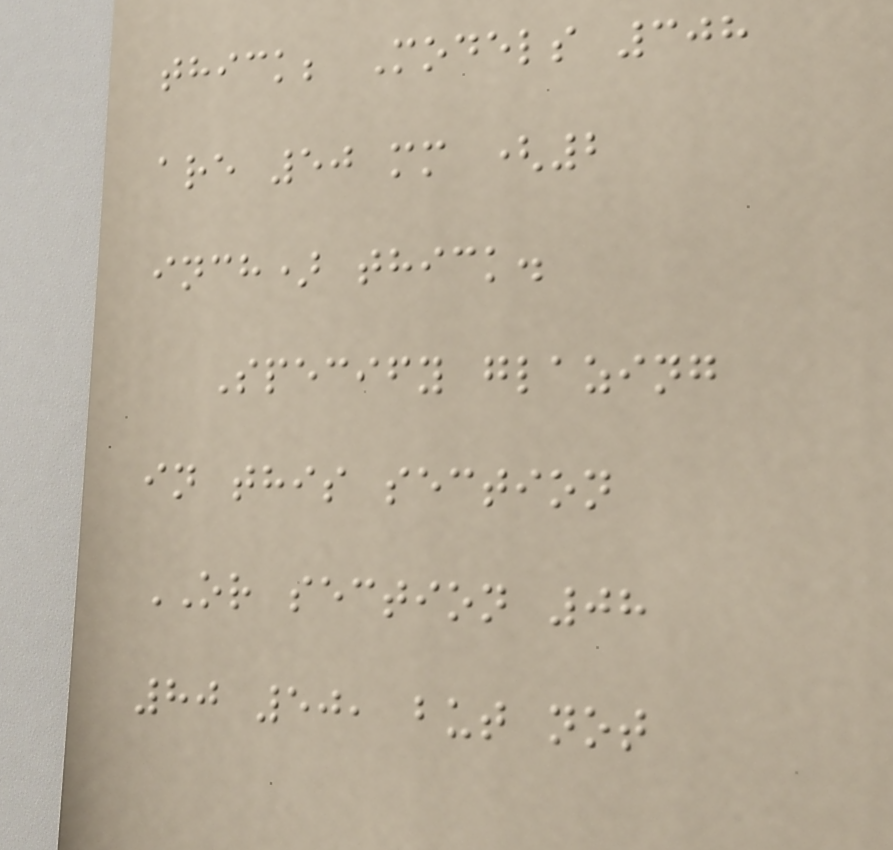thick; Models 308
are 50 mm (2
inch) thick.
Specify glazing
in this section
OR section 08
80 50, but not
